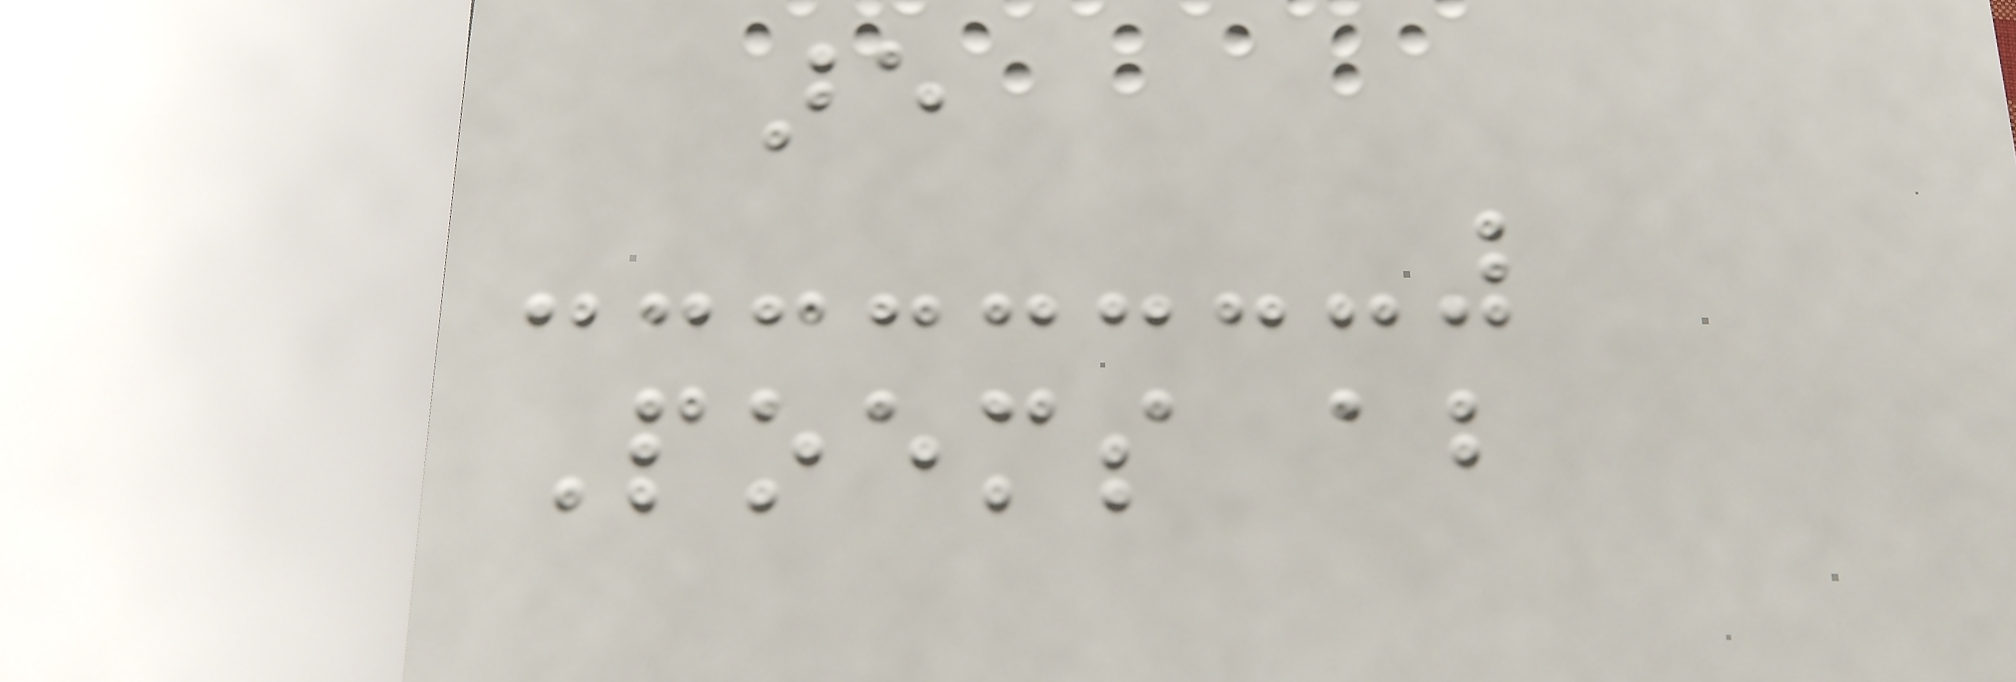are
Poems about
